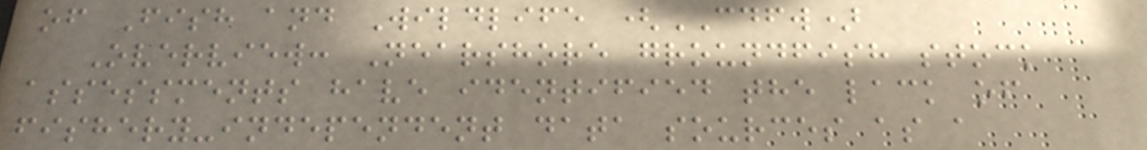of Fish and Wildlife (CDFW)
Overview: Nearshore groundfish stock
assessments have identified the lack of
fishery-independent data sources as a
